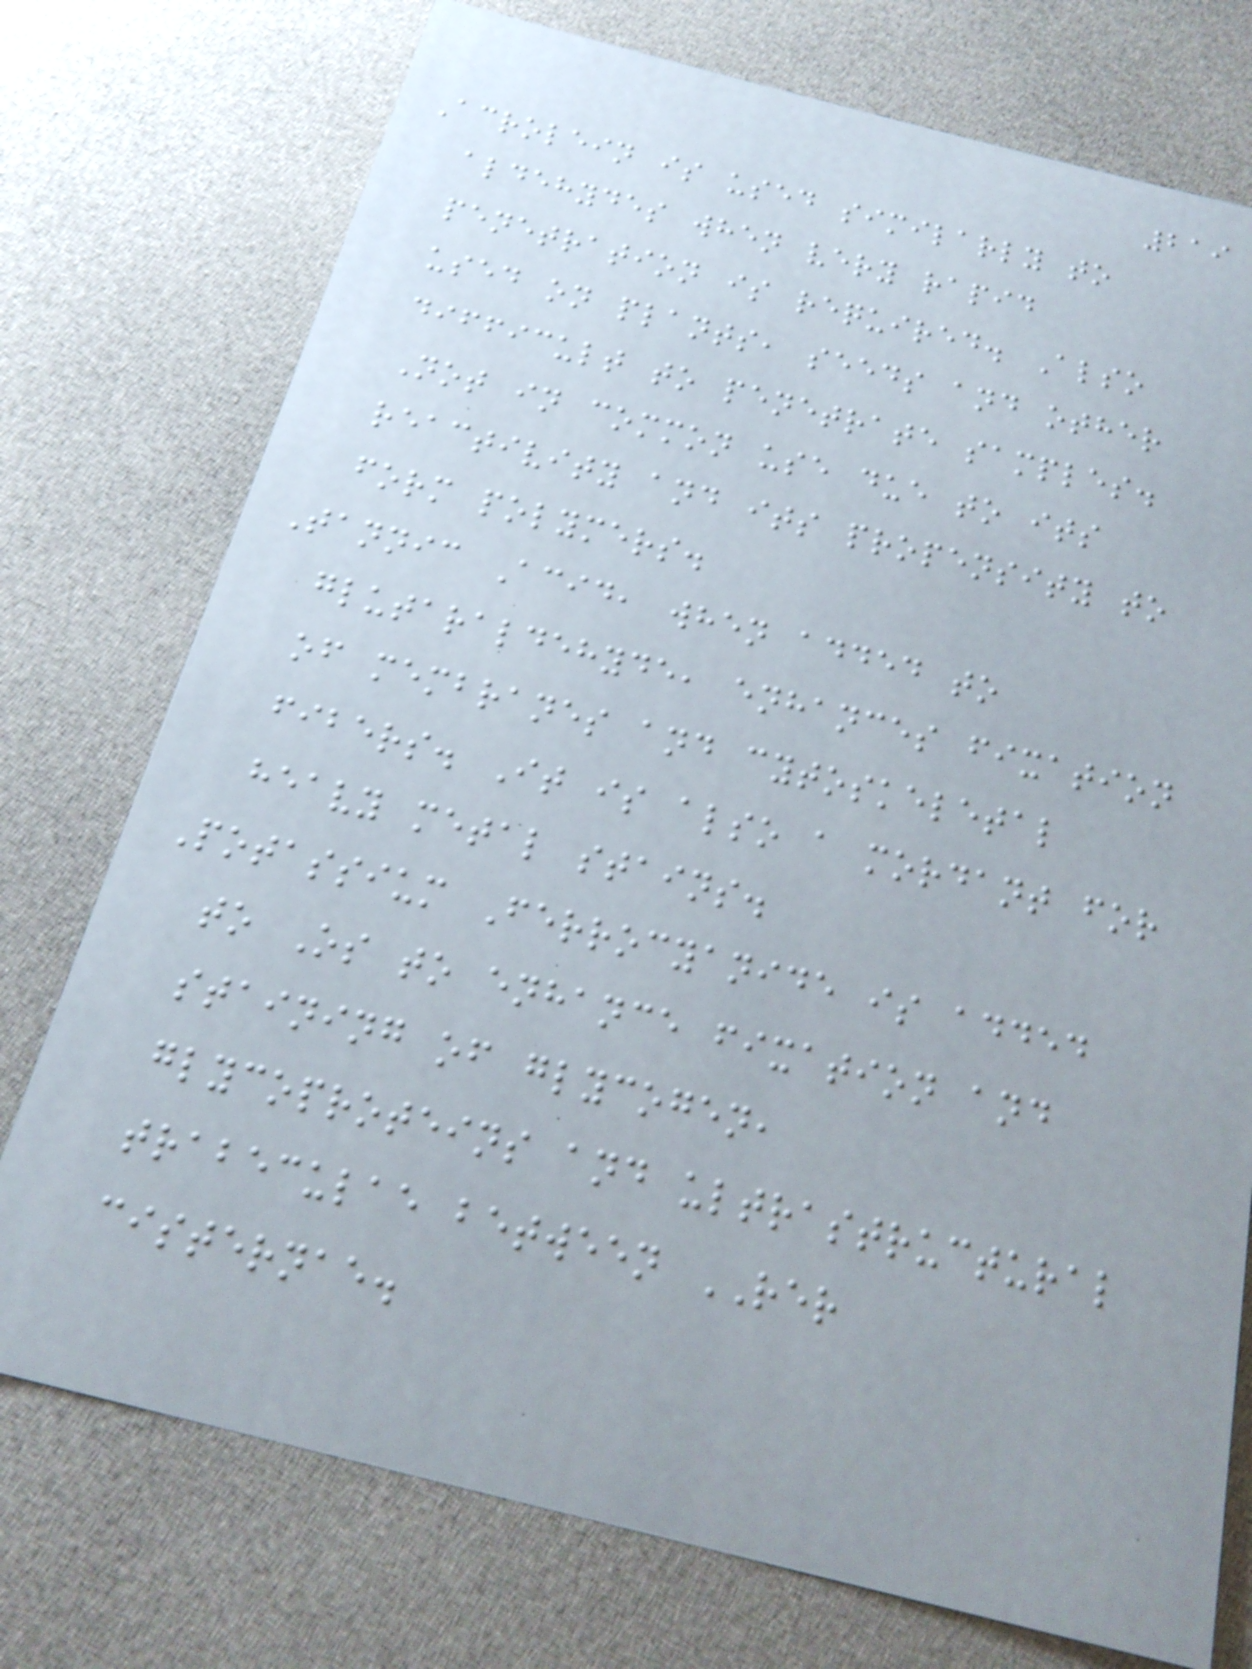219
Acrolein is used similarly to
aldehydes when very rapid
penetration is required. Also
used on plants, seeds and other
difficult to penetrate samples.
Not in common use due to its
reactivity and its propensity to
form polymers.
Tannic Acid, when added to
glutaraldehyde, enhances fixation
of membranes and cytoskeletal
fibers. It is also a mordant for
heavy metal stains.
Potassium Ferrocyanide is added
to Os to enhance fixation and
staining of glycogen,
glycoproteins and ultrastructural
trabeculae between RER
cisternae.
